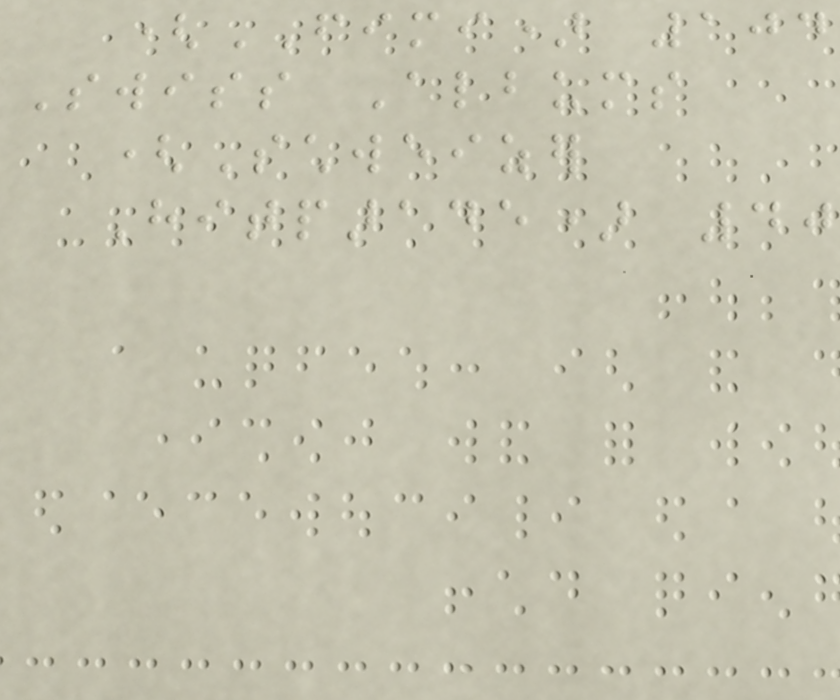(FIMI) 104
Swiss Albums
(Schweizer
Hitparade) 40
